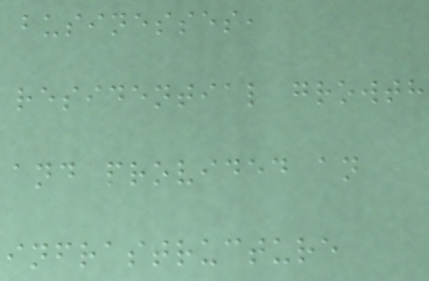businesses,
residential growth
and provided an
infrastructure
